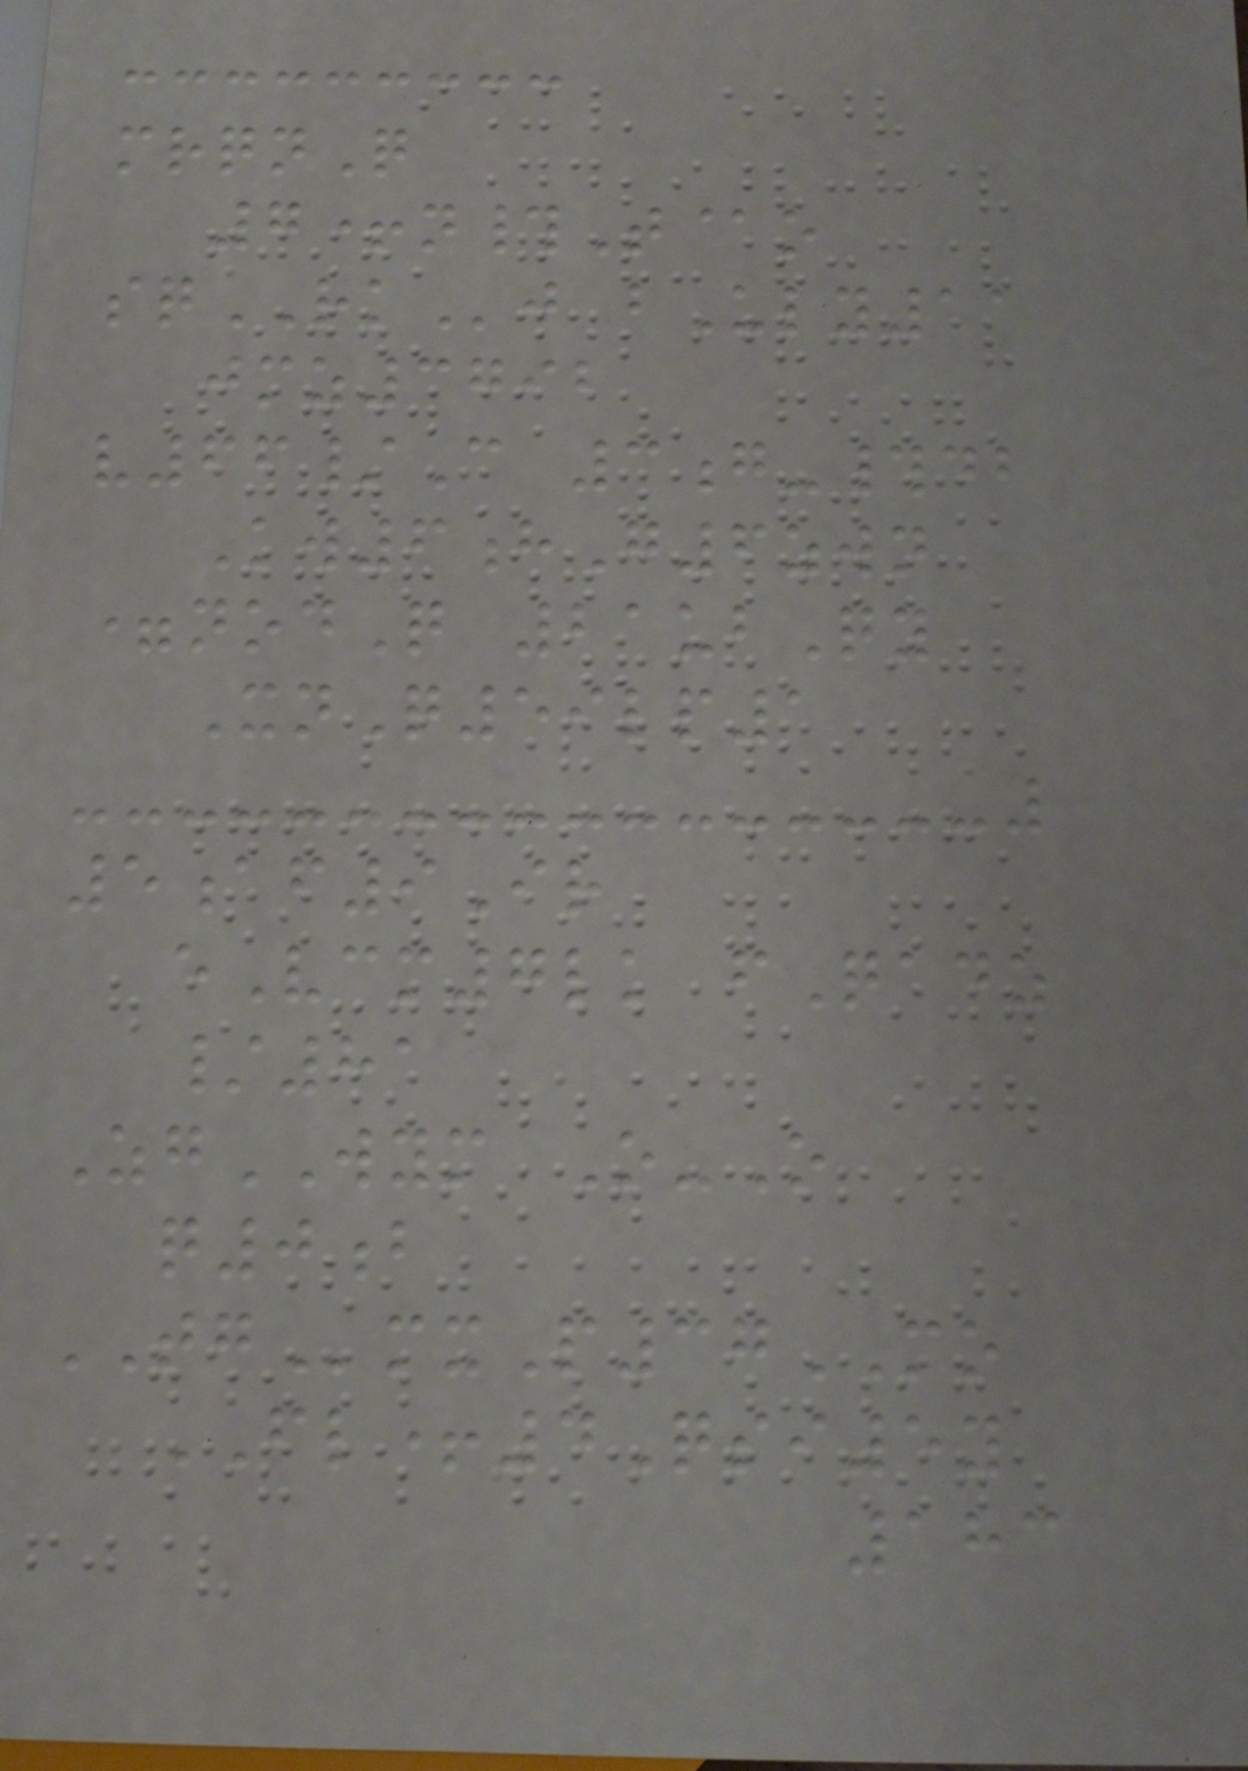mrqnQ
7+n#T@o
sqRKj bUly11
jmz3792
v66/C 3g-#db
Kw6hG6zwn
=nodQ 21ubQy
XnQ59lp1
5af9Ir
eVcm7lk fQadz
/81
ZgWYM O-O
q0b
TGmxP37MO
FL+4Qsi5y
183
